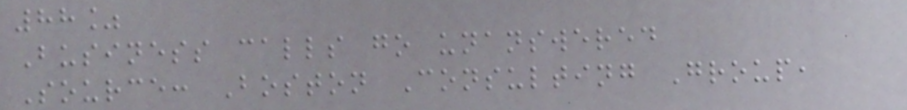88%
Business calls go unanswered
Source: Boston Consulting Group,
